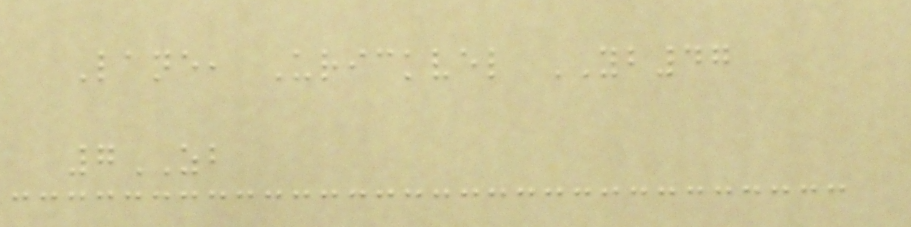Lane, Urickvel YB47
7ZB
